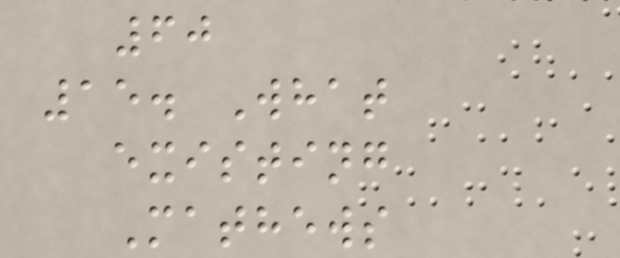60
15. What
existing
Mathews
